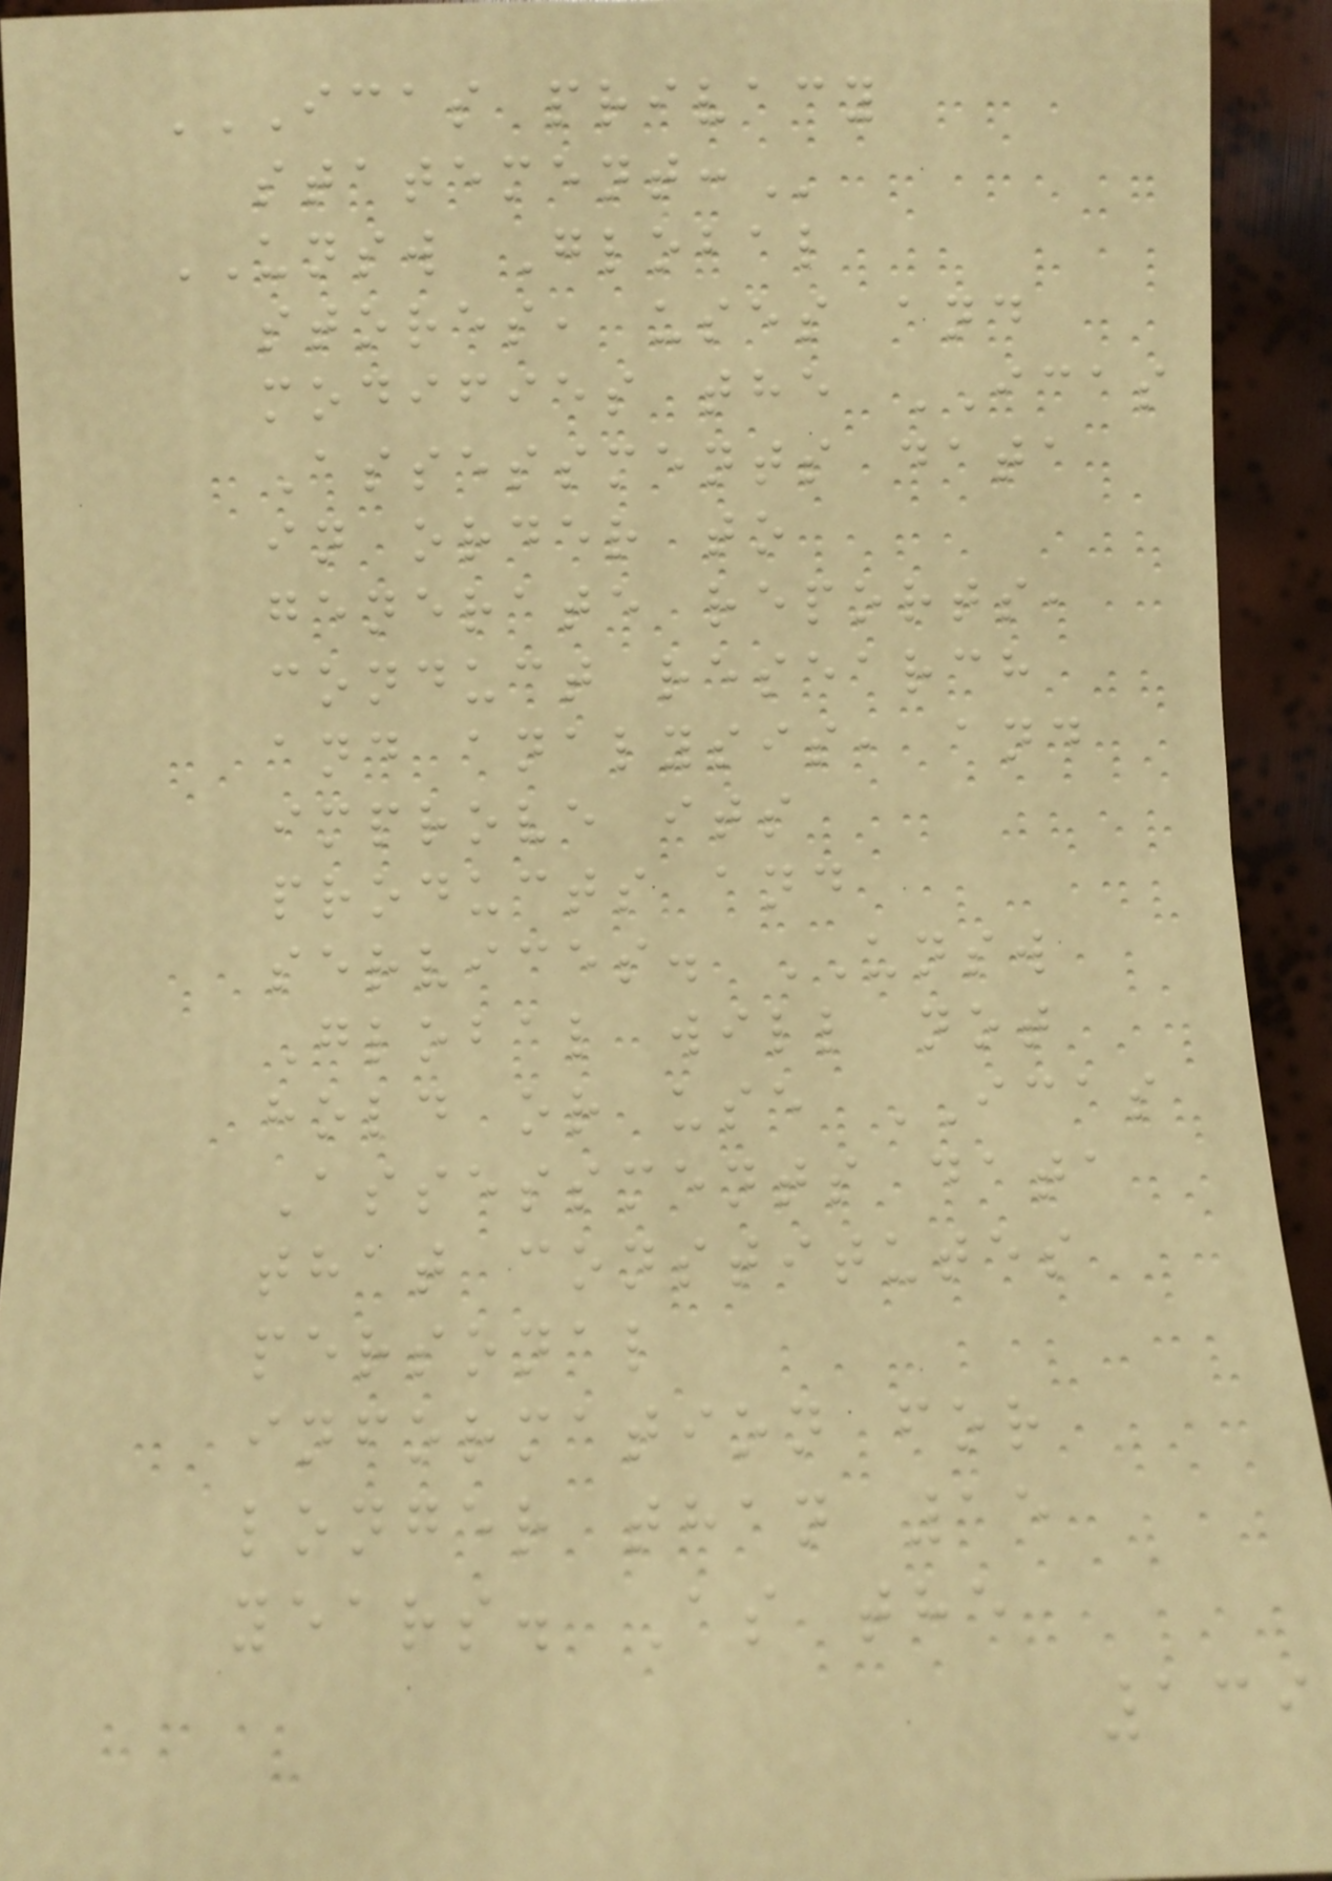ICAS PRIVACY
STATEMENT:
UNSW Global
stores, uses and
modifies the ICAS
Assessments data
in order to
generate reports,
conduct research
and analysis, and
improve its
products and
services. UNSW
Global will not
hold or use ICAS
Assessments data
that constitutes
personal
information for
longer than 15
years. As the
139
